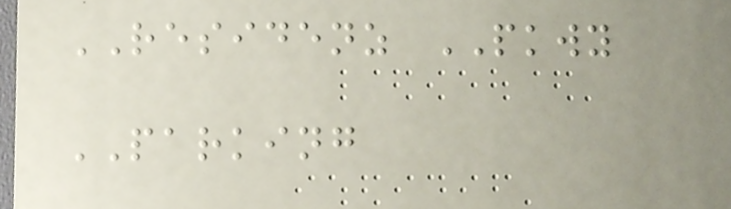RESIDENZ PKWY
PARKING
